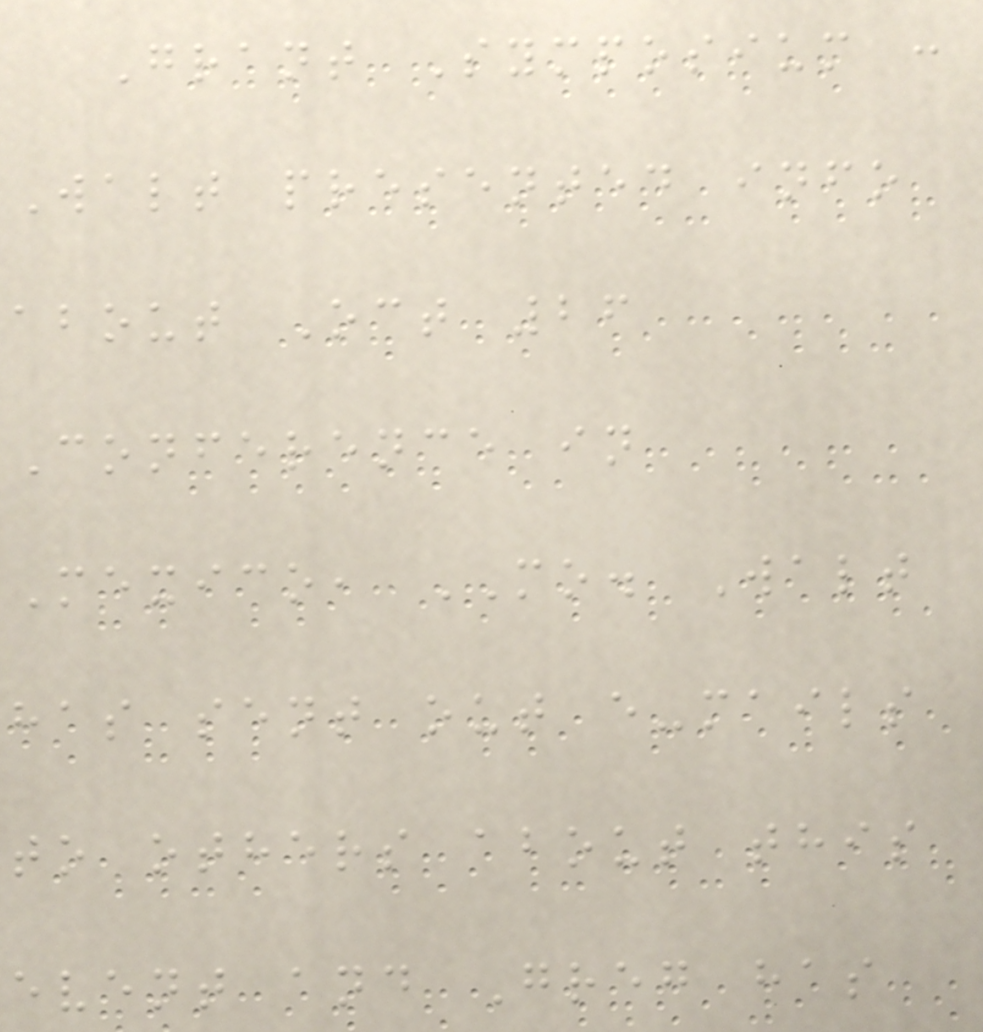Grant Symposium :
Walt presented info
about Oct 26
Conference in
Mexico, MO. Walt
has sent out e-mails
to others about this
event and Greg has
